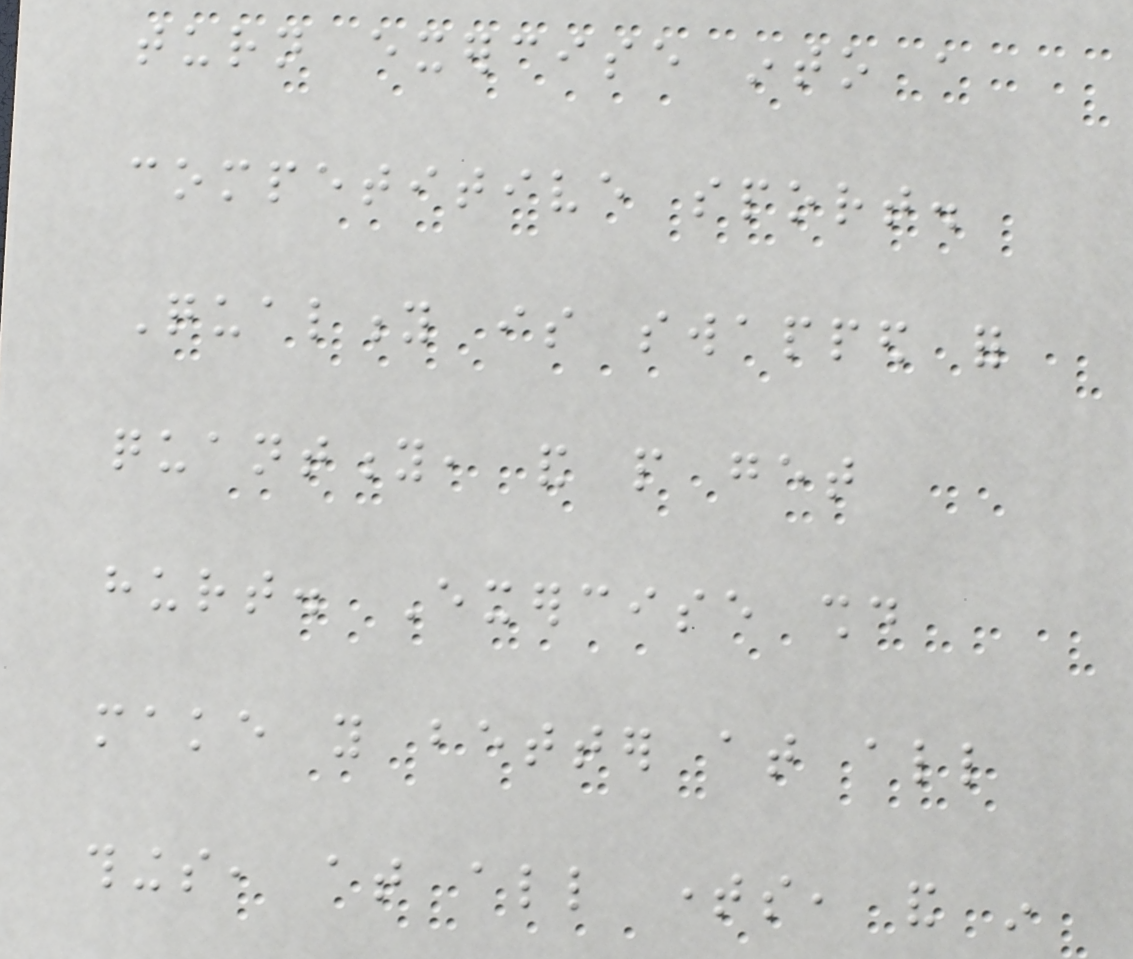turn exercise into a
competitive sport.
Quality is swapped for
quantity, and people get
hurt. Exercise should
make you better at all
things, at all times, and in
